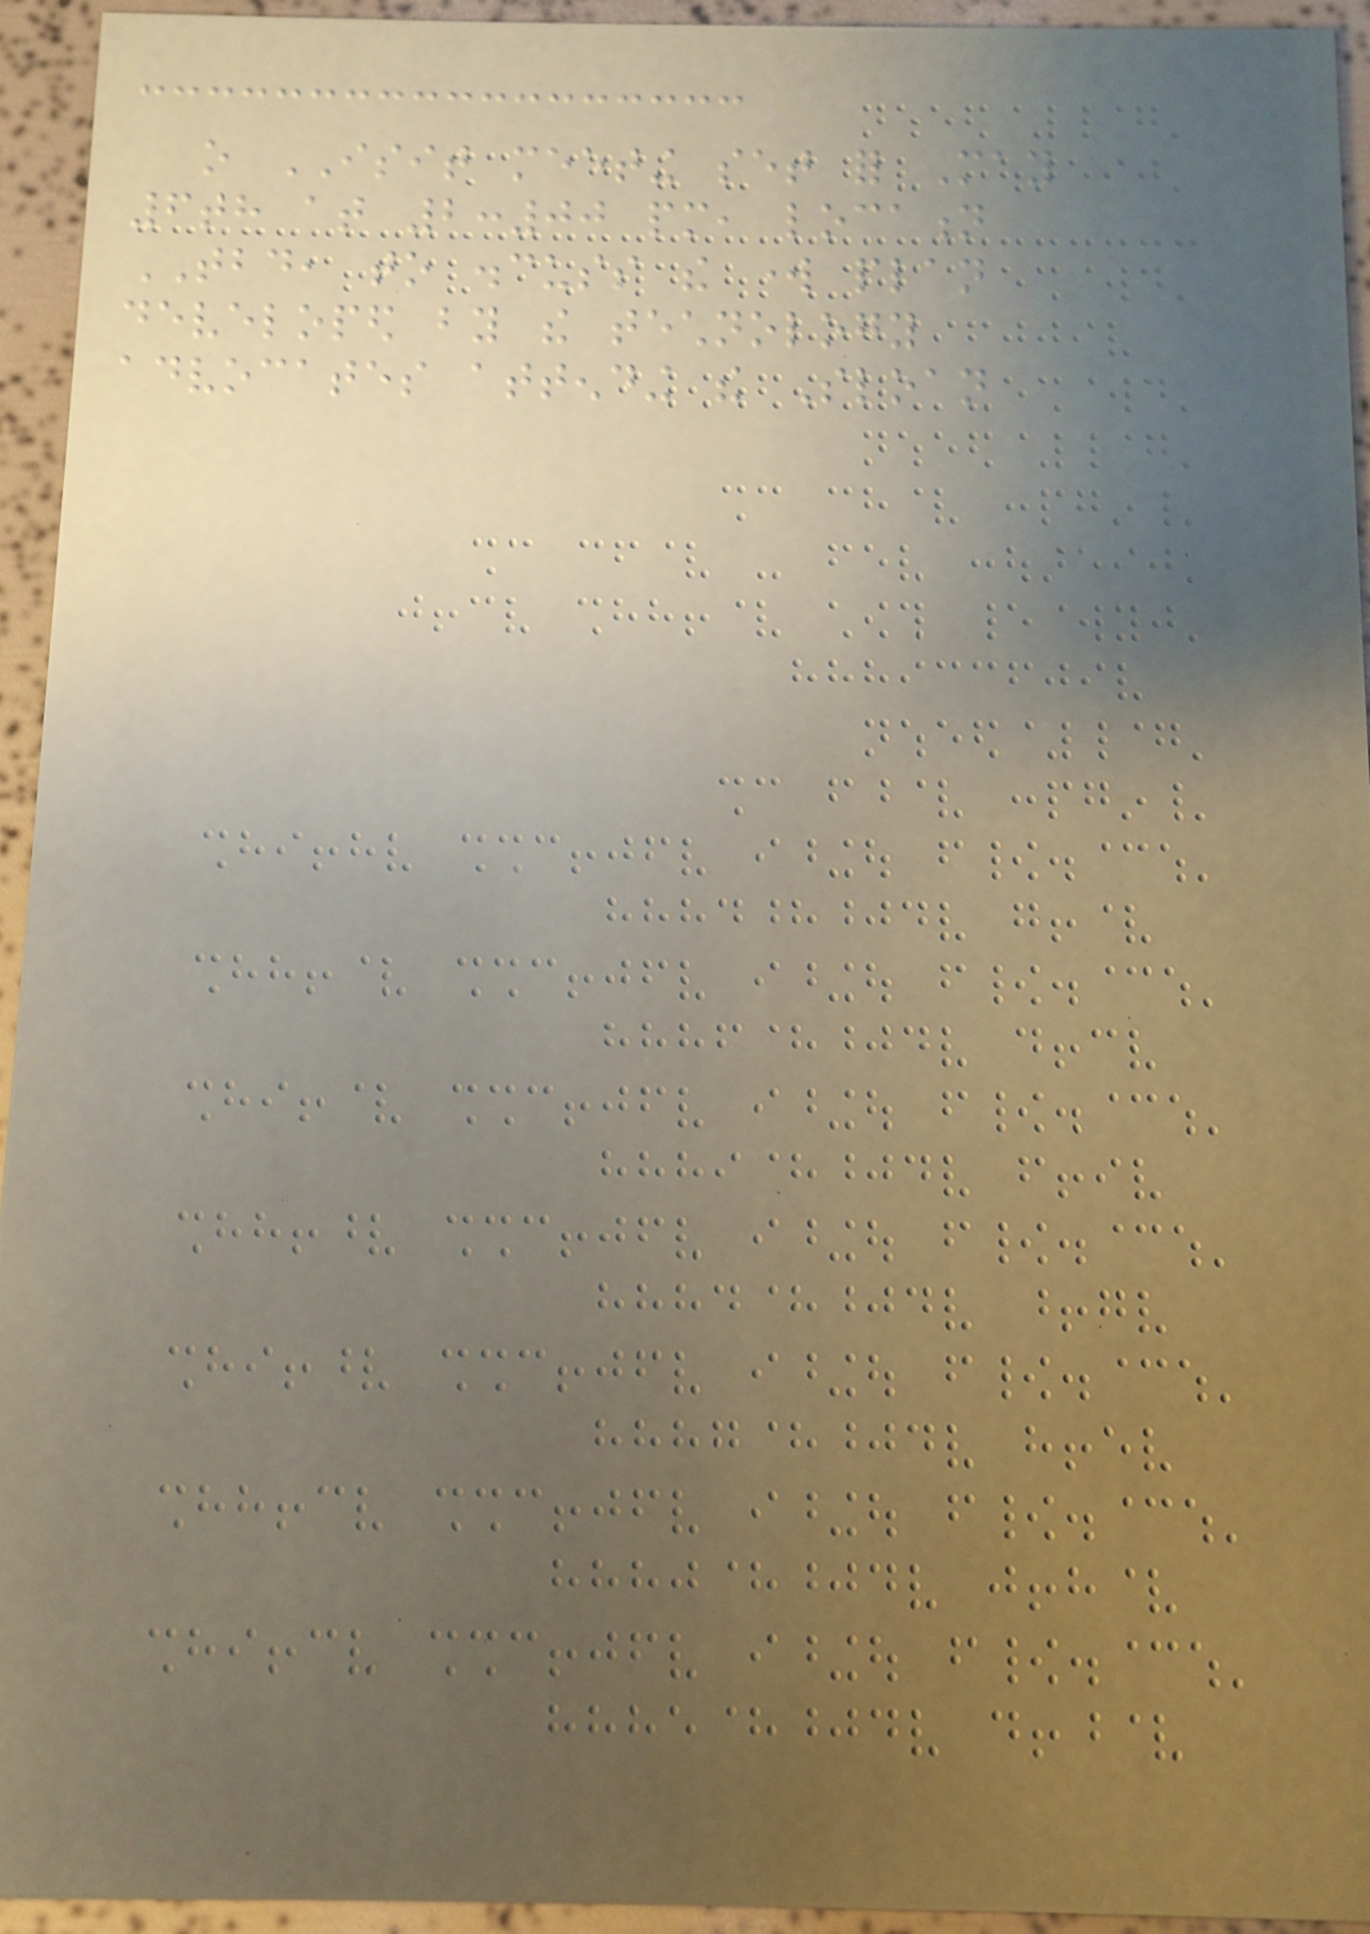o ISIT meeting set for May
6th at 2:00 pm, location
TBD, to discuss the work plan
developed by the technology
advocates attending the Sloan
